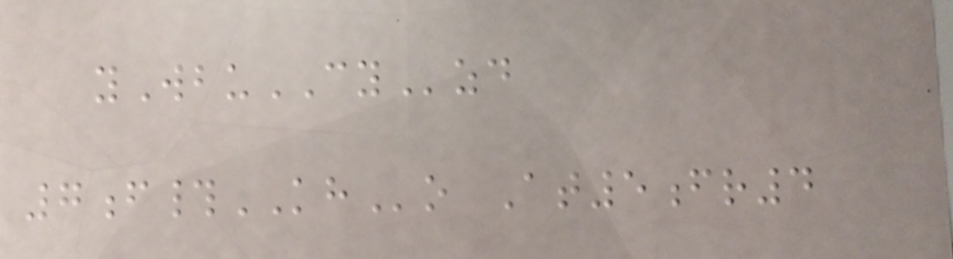yWbuCYzd
7f#KHo At5fr4
